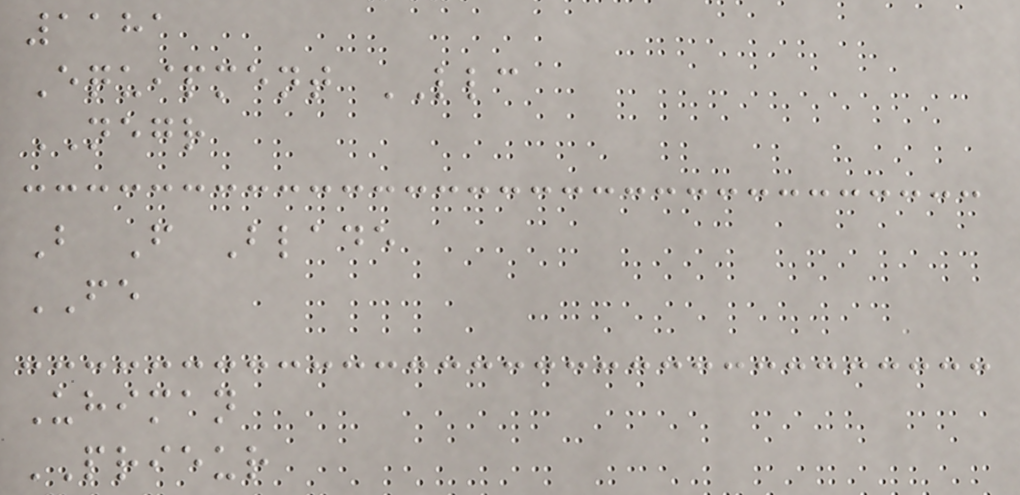1181
Equipment LLC
NEGR
B F Blade
FE
Uhiman
PRIEUR
